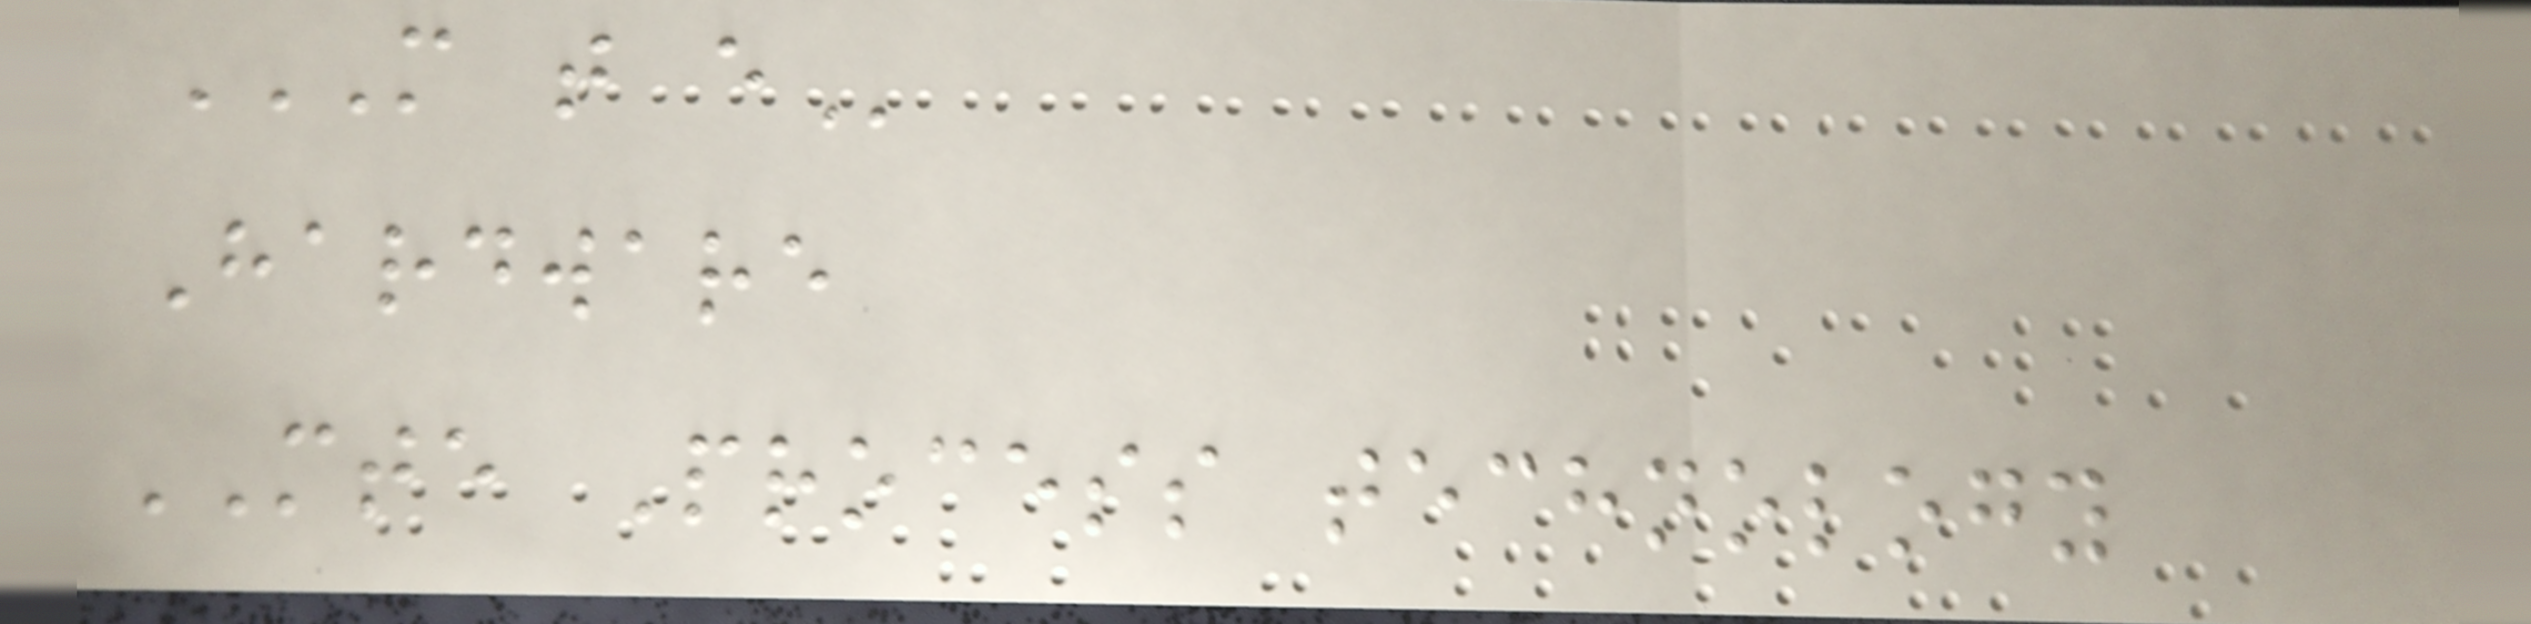M T E
Hardware
MTE Process technology
